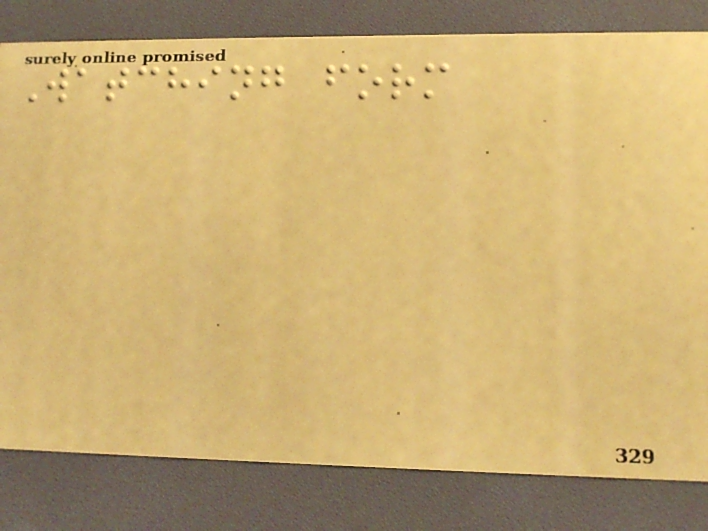Watching form
